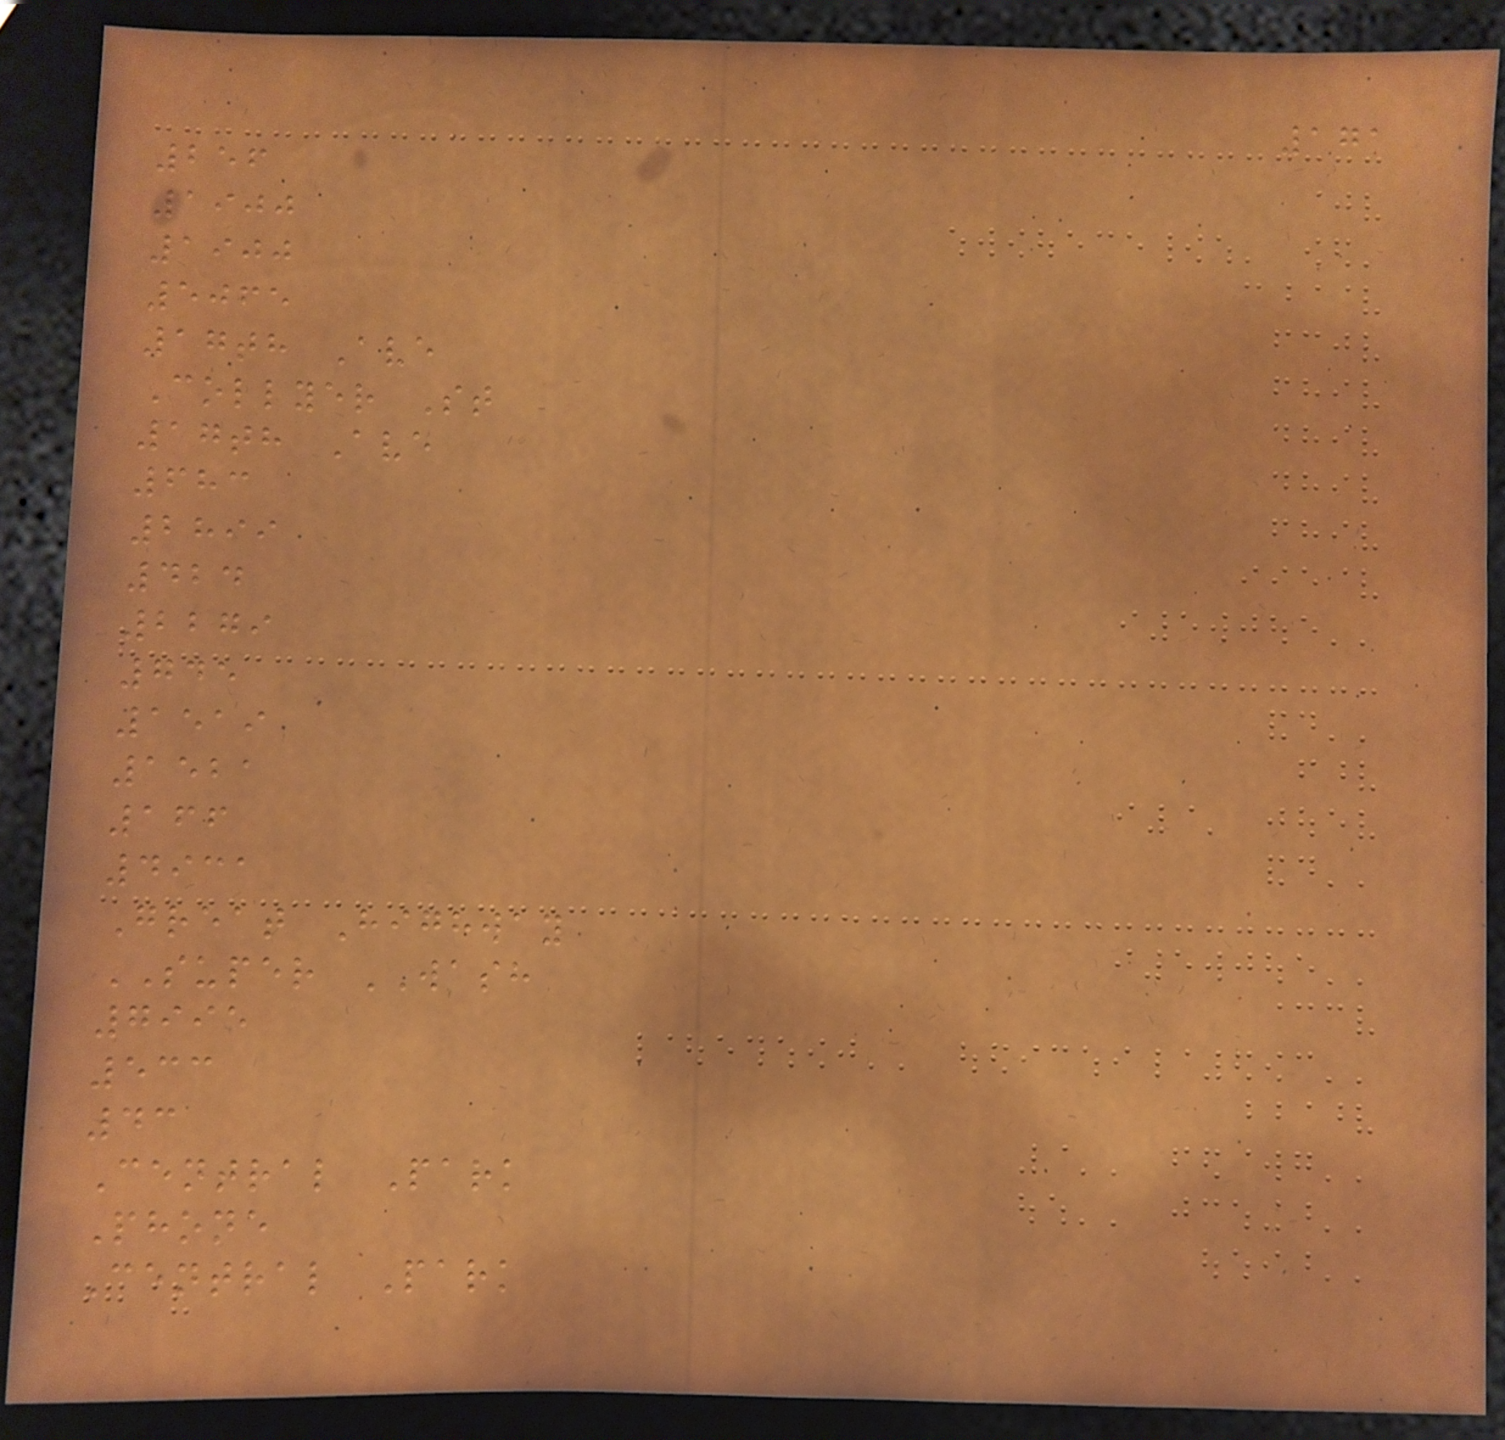171
256
1900
1900
5065
17th Ave
Collyer St
17th Ave
683
2899
424
2279
745
1519
1521
166
4931
Great Highway
SUPER WASH
7995
533
43
Central Park
Phone
Central Park
